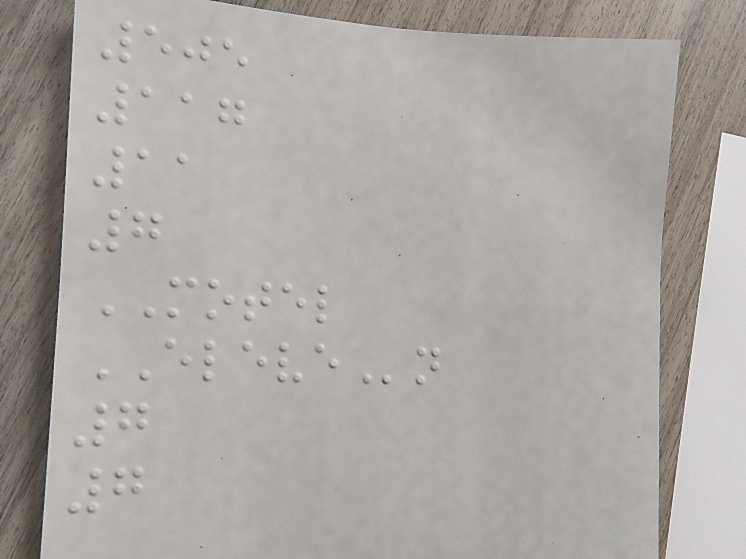505
117
11
7
MOTEL
ELEVEn
7
7
